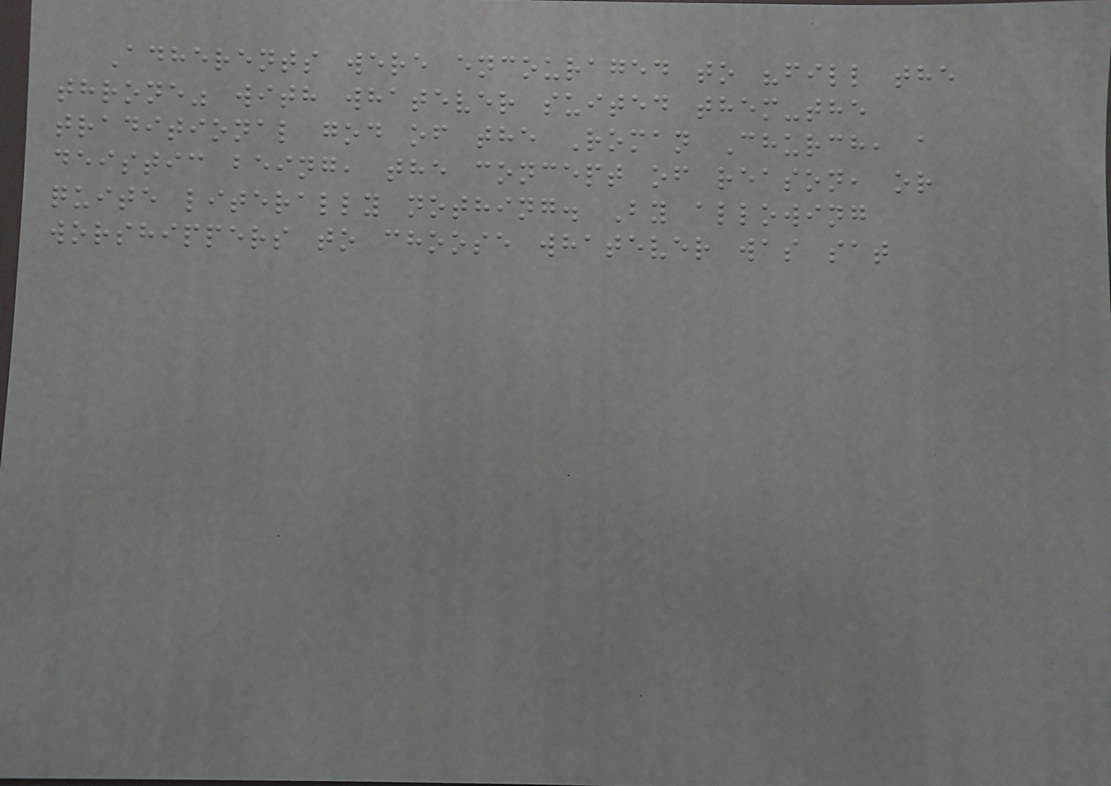Adherents were encouraged to "fill the
throne" with whatever suited them-the
traditional god of the Roman Church, a
deistic being, the concept of reason, or
quite literally nothing. By allowing
worshippers to choose whatever was sat
